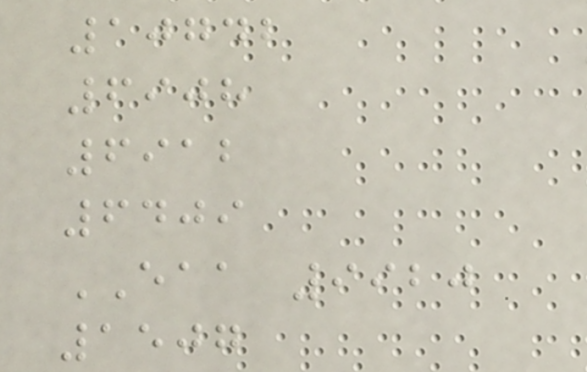10742
6908
6912
6409
EAA 9920
1507
